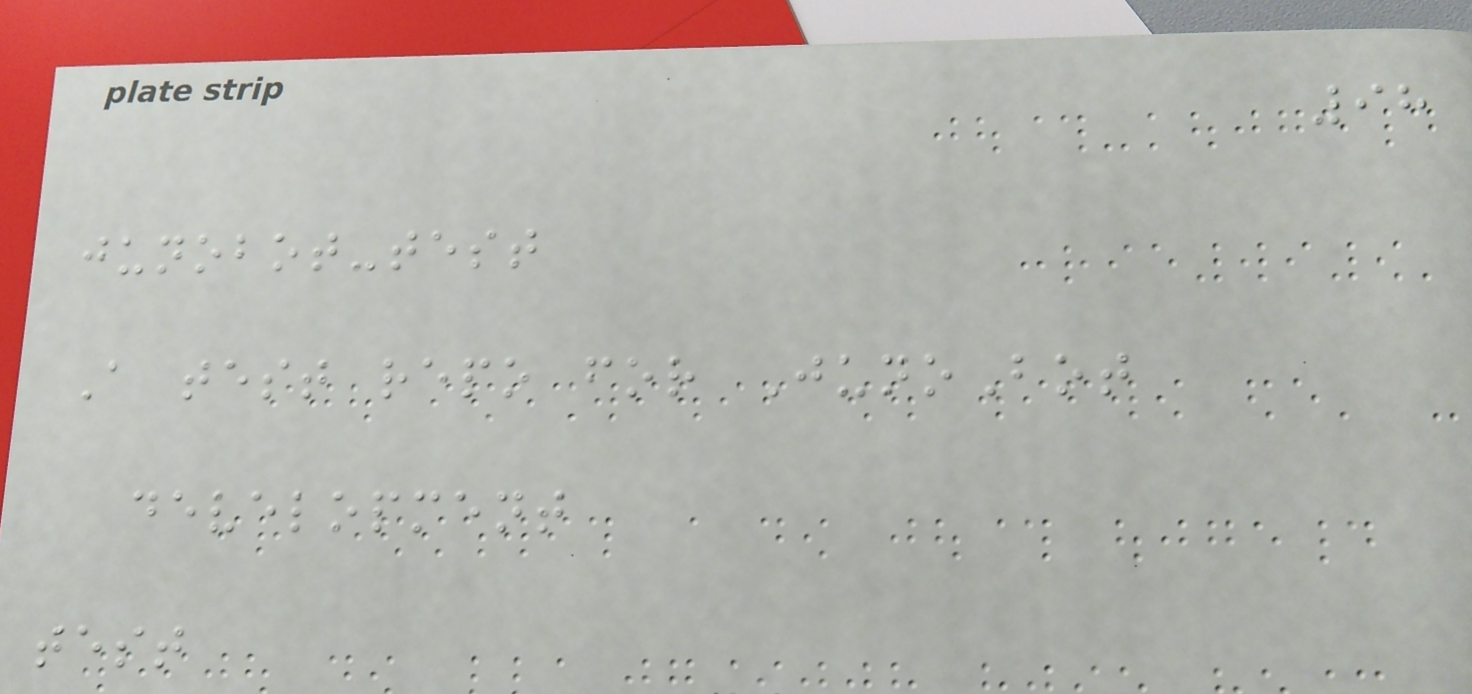98
junobot-test
A test repo for JunoBot
development
test
